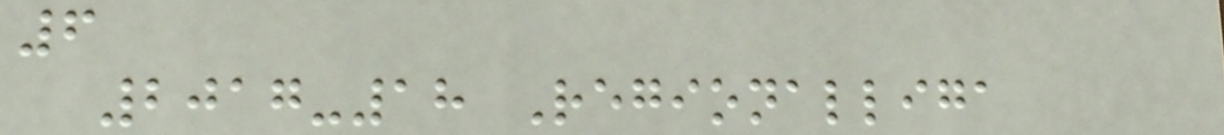6
2017-18 Regionalliga
